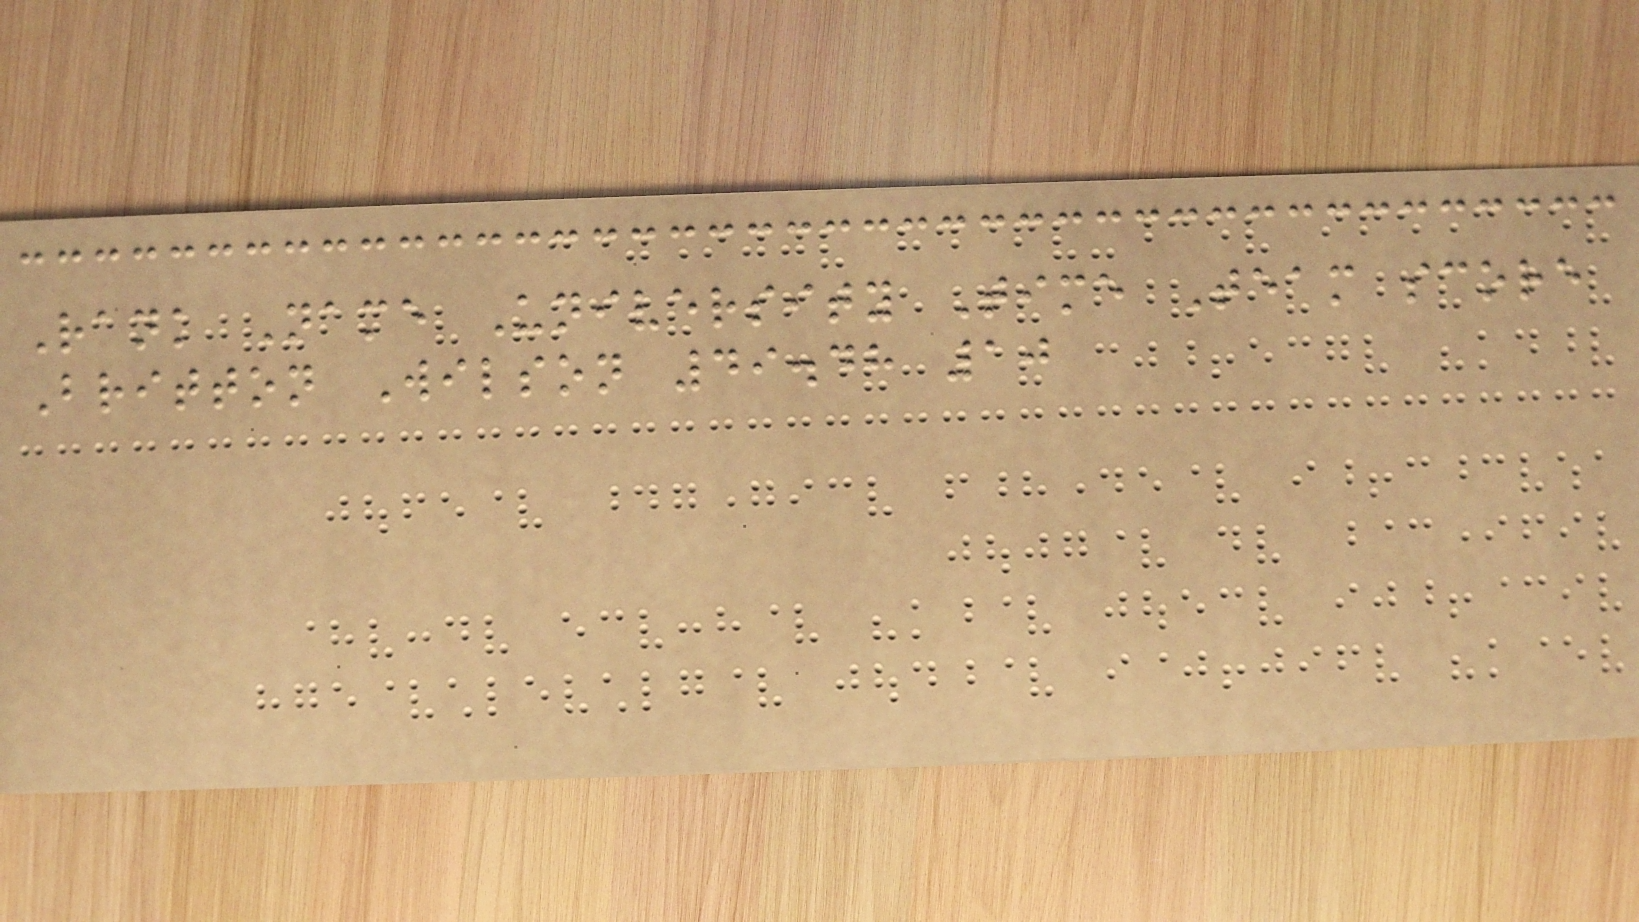Rank Name University Time Team score
Britton Wilson 49.48 10
